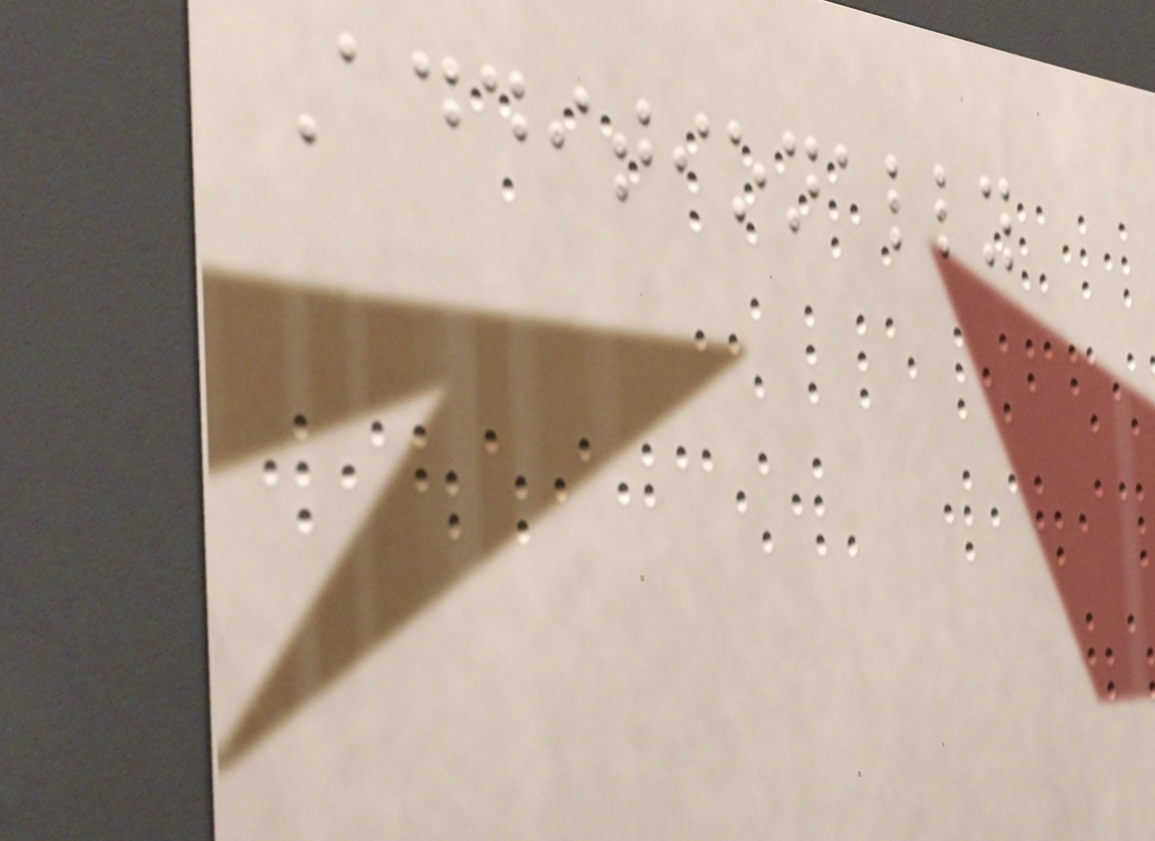Additionally
